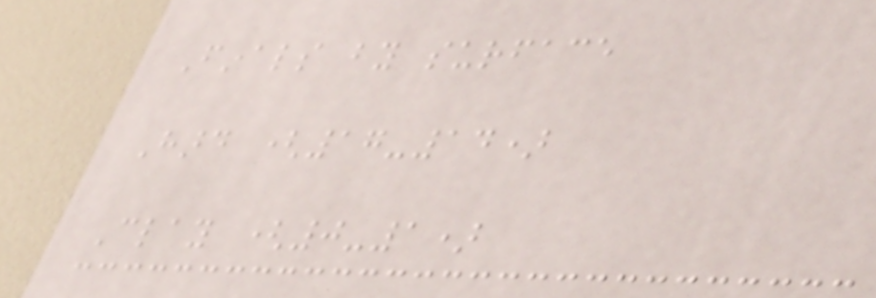Finals by surface
Hard (17-14)
Clay (0-1)
